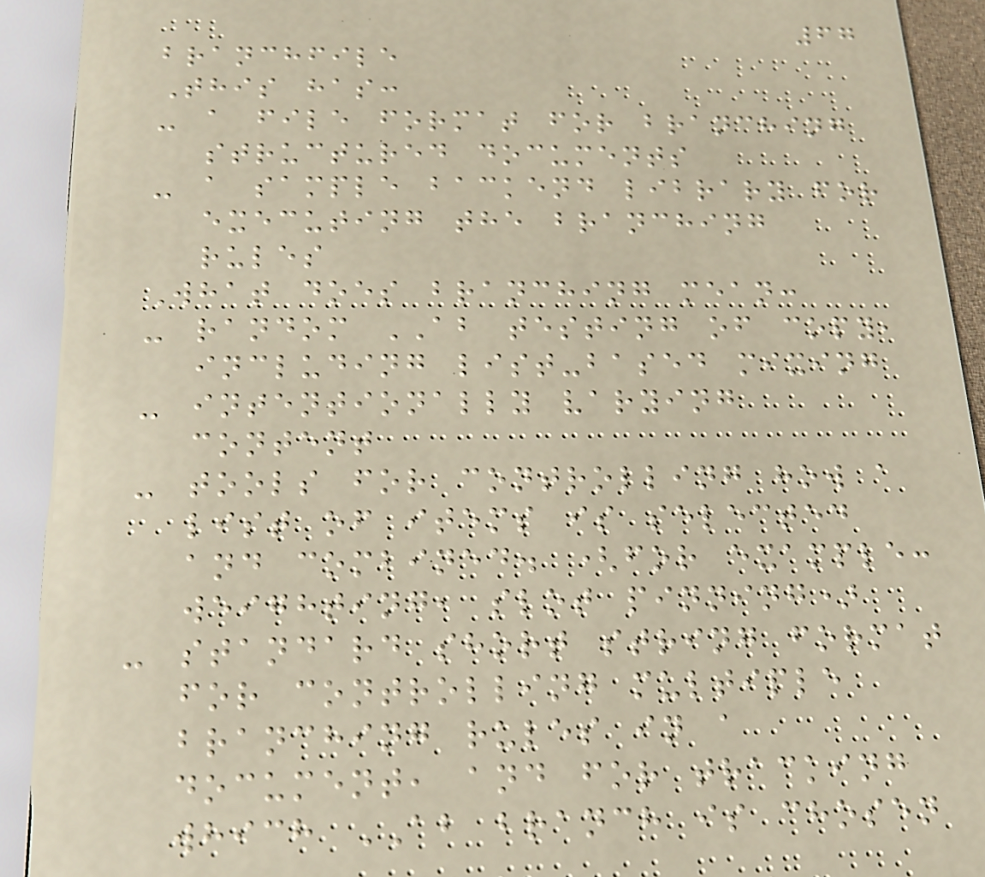67
branchfile
This has:
- a file format for branching
structured documents
- a sample backend library for
executing the branching
rules
What does branching mean:
- random AB testing of copy,
including list-based mixing
- intentionally varying
content
- tools for controlling how a
list of items is selected
and combined. (for example:
weighting, slot pinning)
- standard short string format
for controlling multiple
branching rules in a
document, and for tracking
which AB branch is chosen
